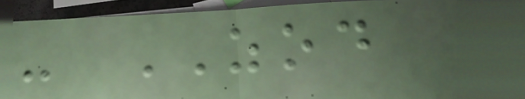- ZOD
